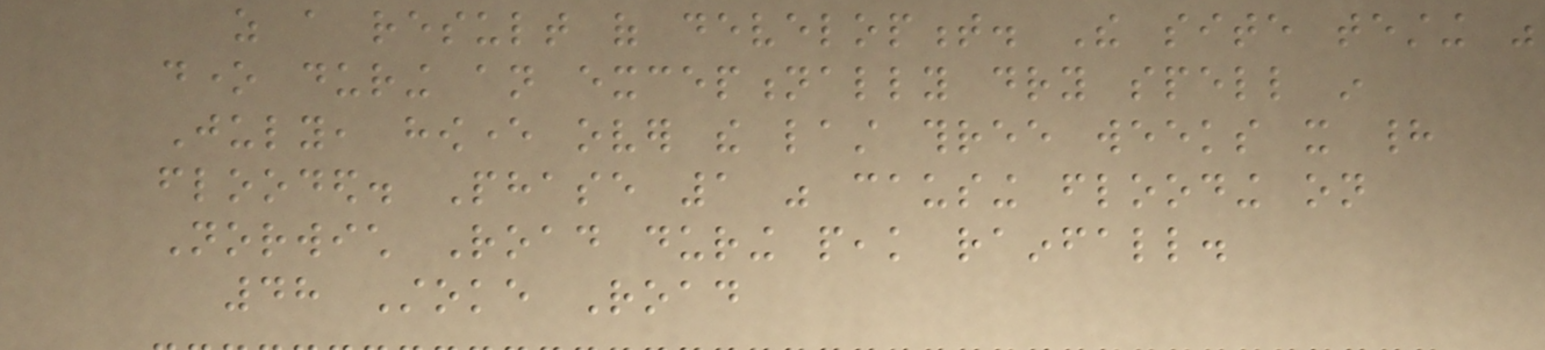as a result of development. The site testing was
done during an exceptionally dry spell in
July, however over the last three weeks it had
flooded. Phase 1 was causing flooding on
Norwich Road during peak rainfall.
48 Stoke Road
